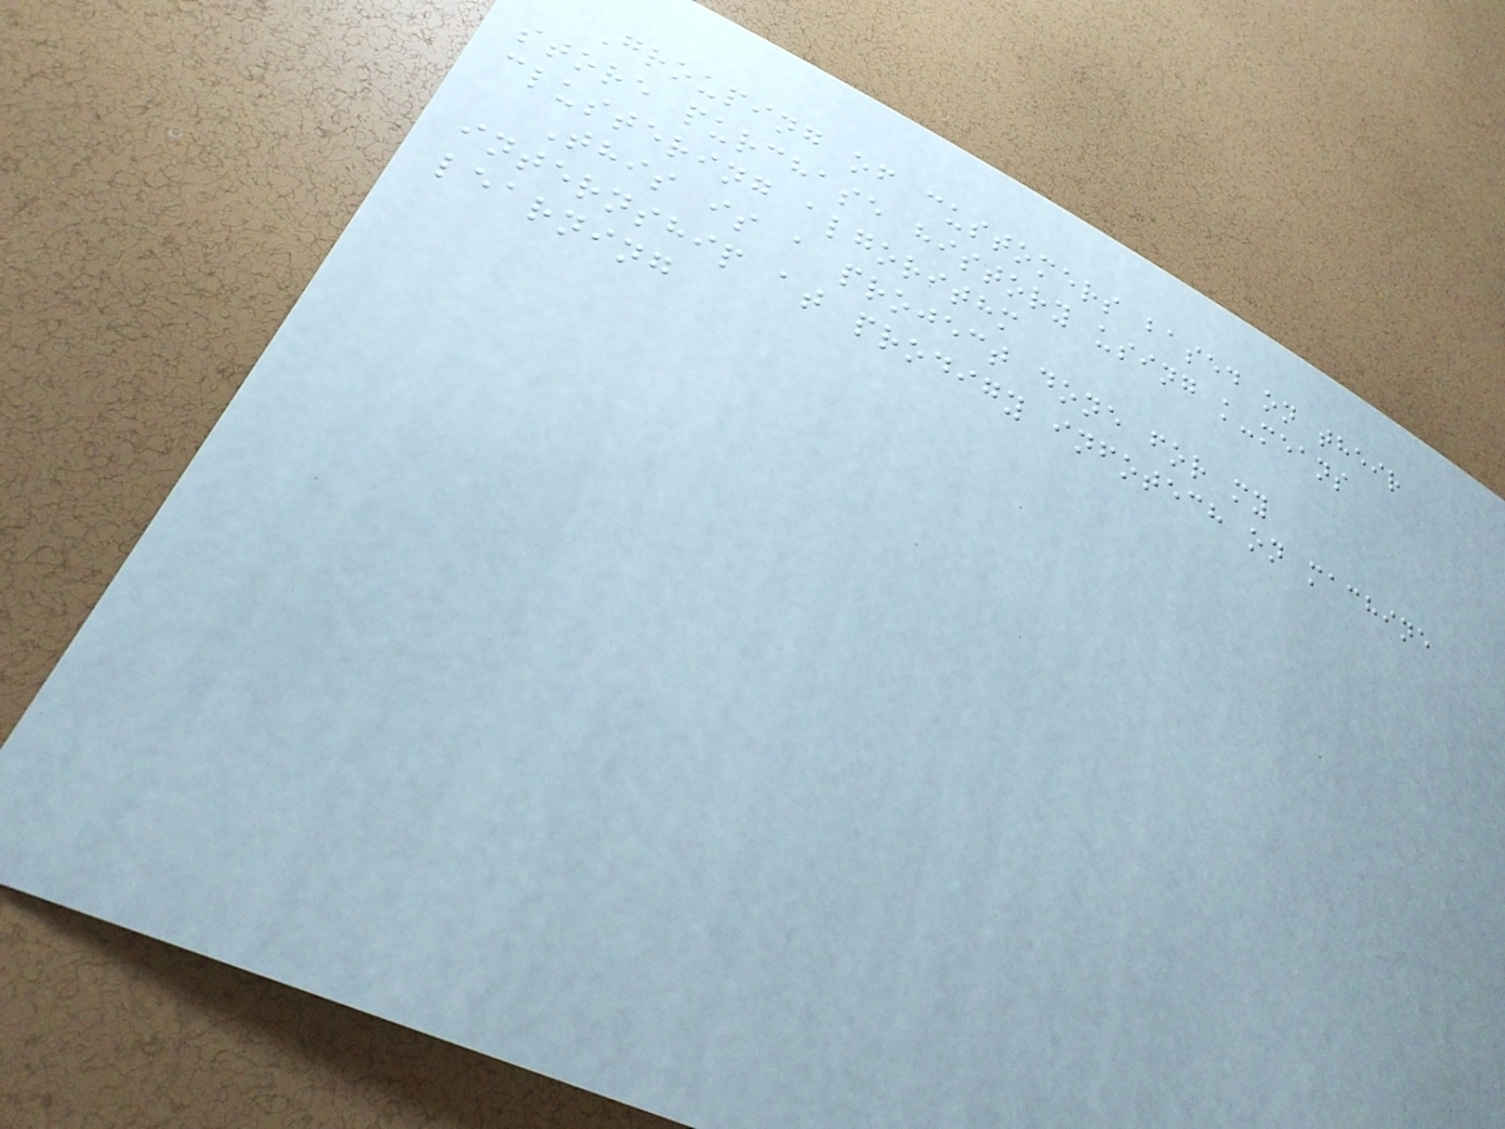Grouping of customers based on their
store purchase history using k-means
clustering algorithm
This is a project done for my
internship at prodigy infotech on machine
learning
